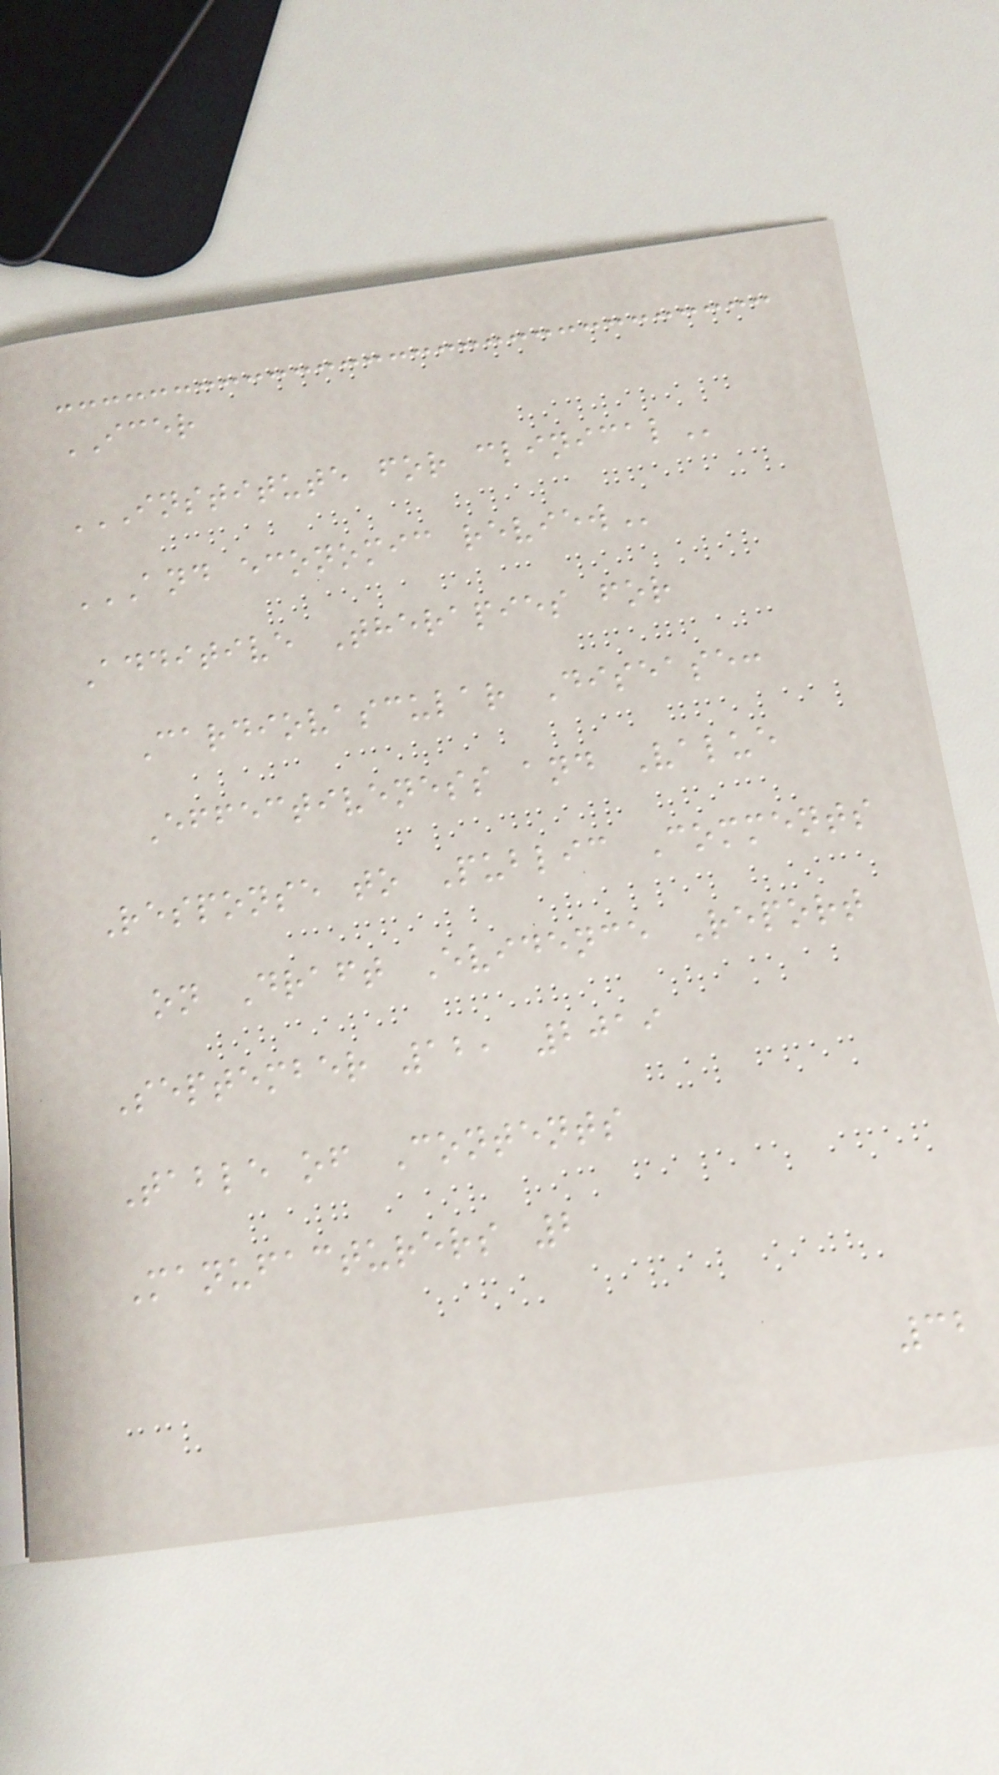ICER
INSTITUTE FOR CLINICAL
AND ECONOMIC REVIEW
Additive Therapies for
Cardiovascular Disease:
Effectiveness and Value
Response to Public Comments
on Draft Evidence Report
September 12, 2019
Table of Contents
Manufacturers 2
32
